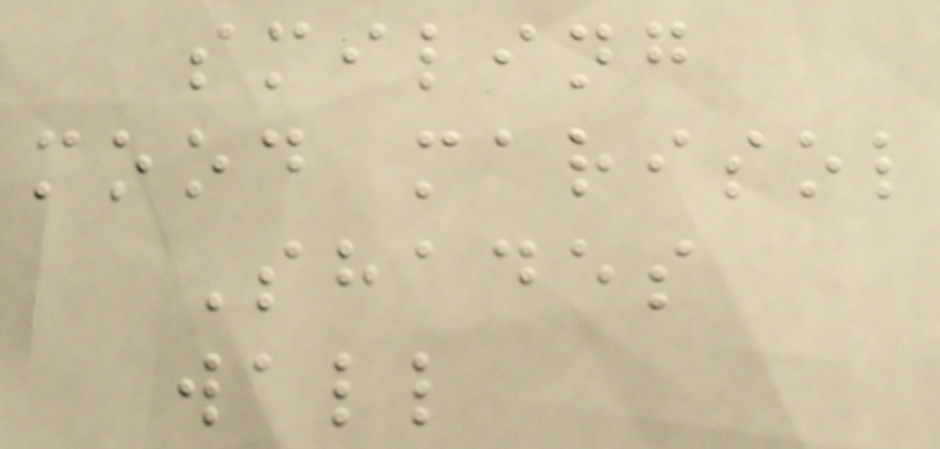smiling
mood marisol
Shades
wall
